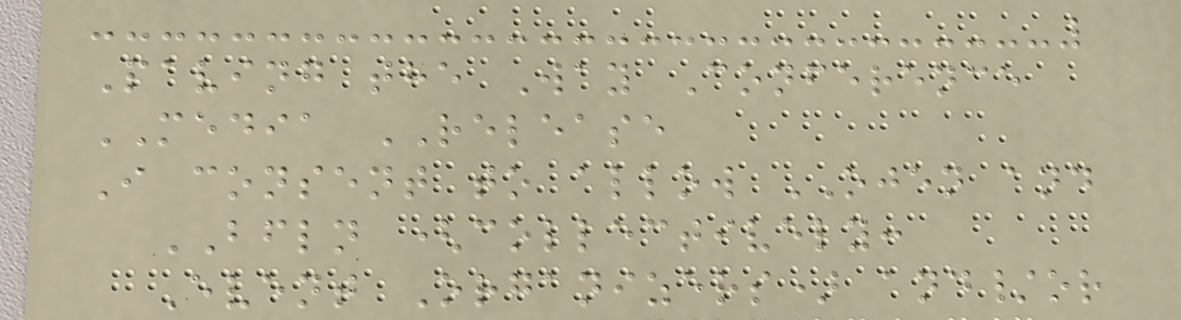Paving the Way Conference
MEDIA RELEASE
I consent to allow OJEN and
BFLN (collectively:
Event Organizers) and/or
